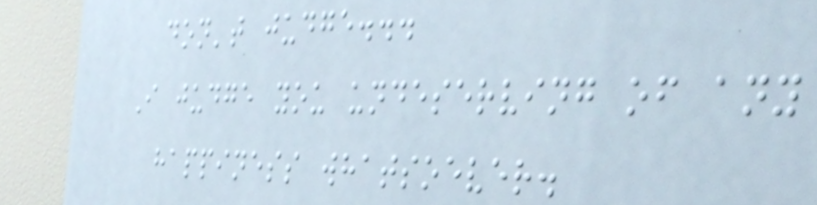don't judge...
I judge you undeserving of any
happiness whatsoever.
